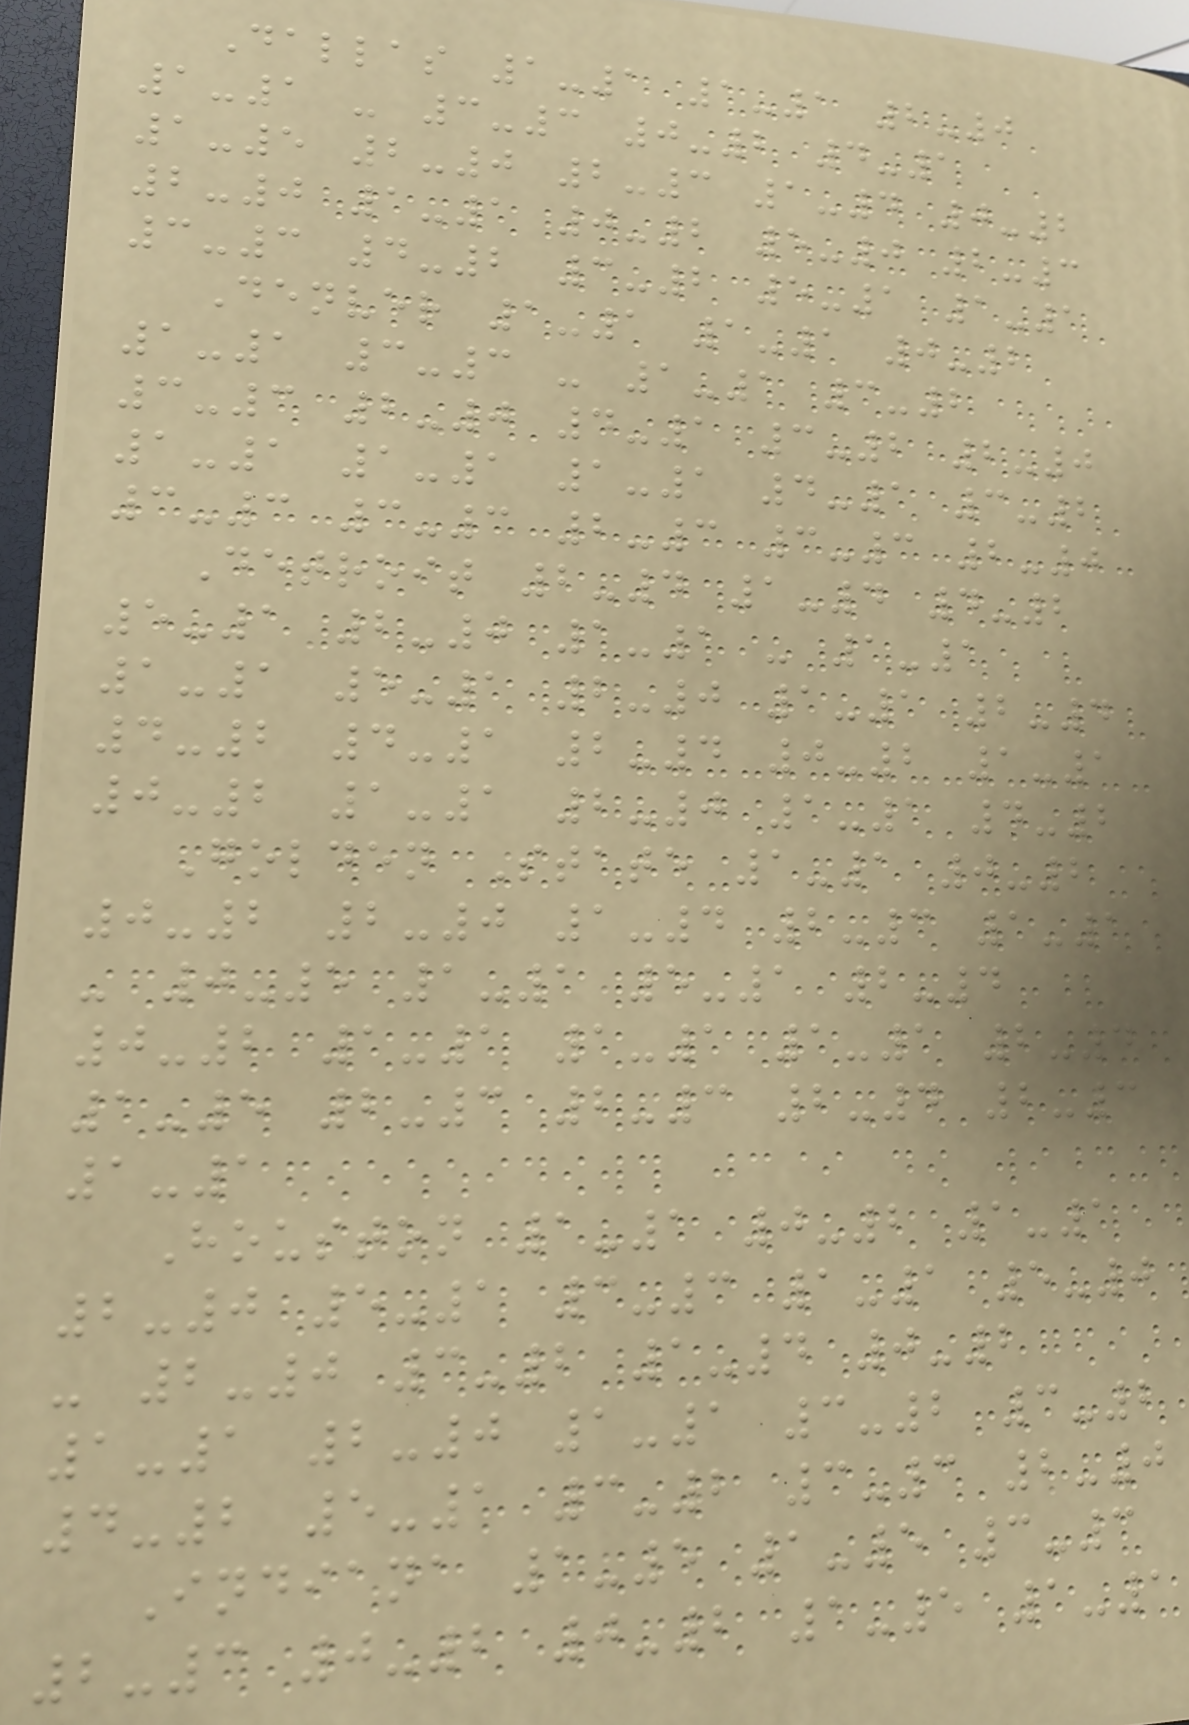Dallas 1-1 1-1 2-0
1-1 - 3-3 0-2 4-1
1-5 2-0 2-3 1-4 0-2
2-0 1-1 0-2 5-0 2-3
3-3 4-2 3-2 5-1 1-1
Denver 1-1 1-1 0-2
1-1 3-3 - 1-1 3-2
3-3 2-0 4-1 3-2 2-0
1-1 1-1 1-1 4-1 3-2
3-3 3-3 2-3 3-3 2-0
Detroit 2-4 1-4 4-2
5-1 2-0 1-1 - 1-1
1-1 5-1 2-0 1-1 2-4
4-2 4-1 2-4 0-2 1-1
0-2 1-1 2-0 1-1 4-2
Golden State 1-1 0-2
0-2 2-0 1-4 2-3 1-1
- 0-5 1-1 5-1 2-4
0-2 1-1 1-1 1-1 2-4
1-5 2-3 2-3 2-4 2-3
1-1
Houston 1-1 0-2 1-1
2-0 5-1 3-3 1-1 5-0
- 2-0 3-2 1-4 0-2
1-1 2-0 1-1 3-2 3-2
4-2 5-1 3-2 3-3 2-0
Indiana 1-5 1-5 3-3
2-3 0-2 0-2 1-5 1-1
